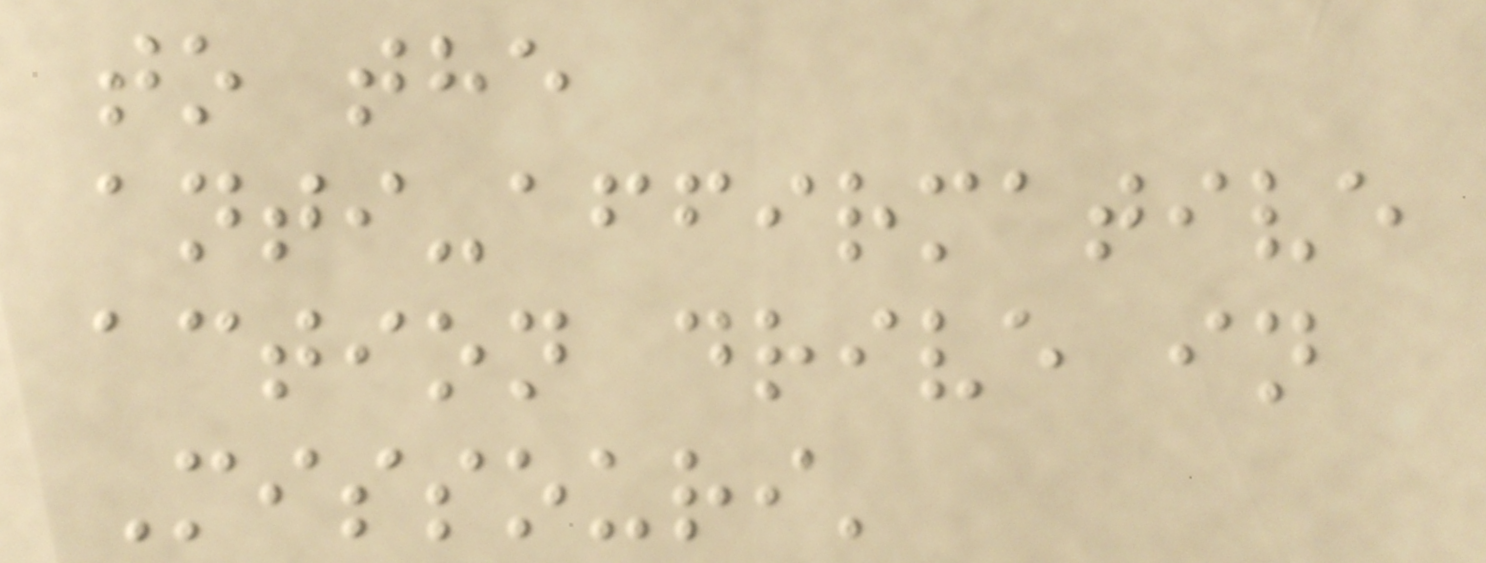to the
anti-affirmative
action drive in
Missouri'
